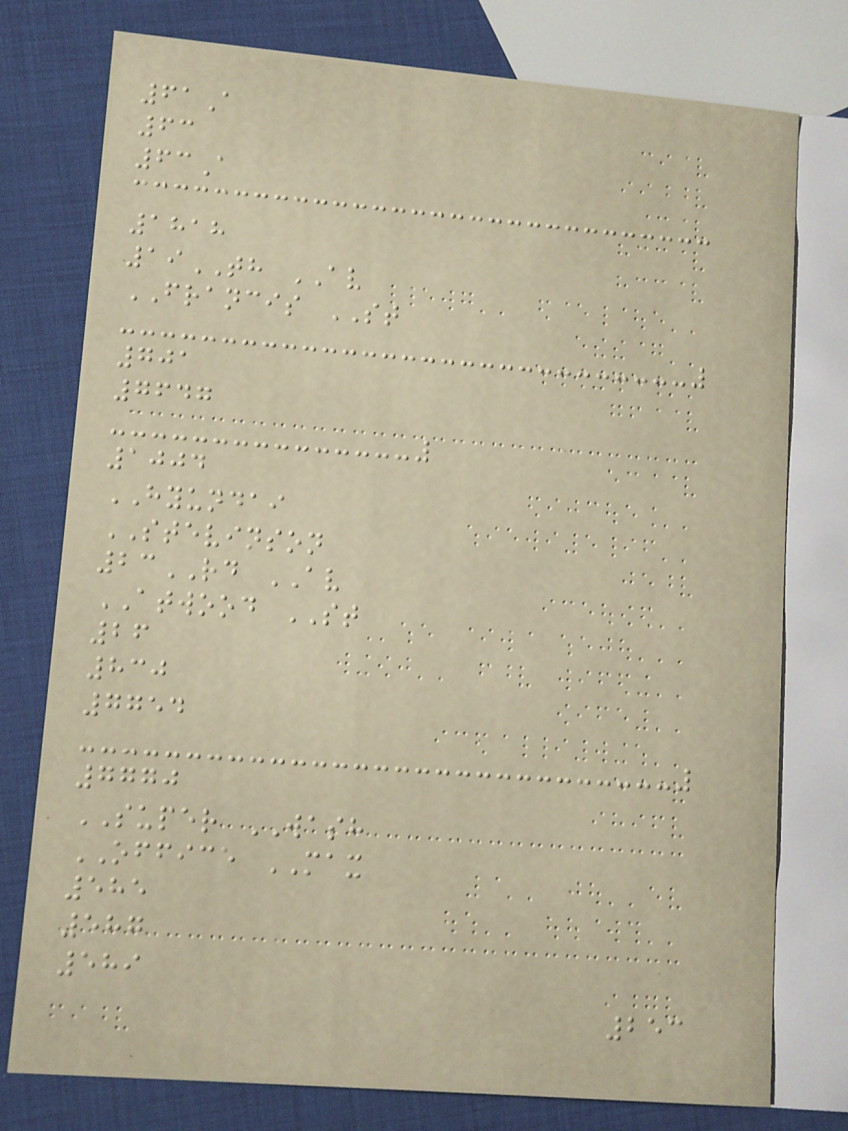61A
63
63A
1818
19TH AV
FRANCIS ST
701
7647
1004
HYUNDAI
STEVINSON
23RD AV
ATWOOD ST
26
830
7754
7770
SUPER WASH
OFFICE MAX
585
587
589
253
